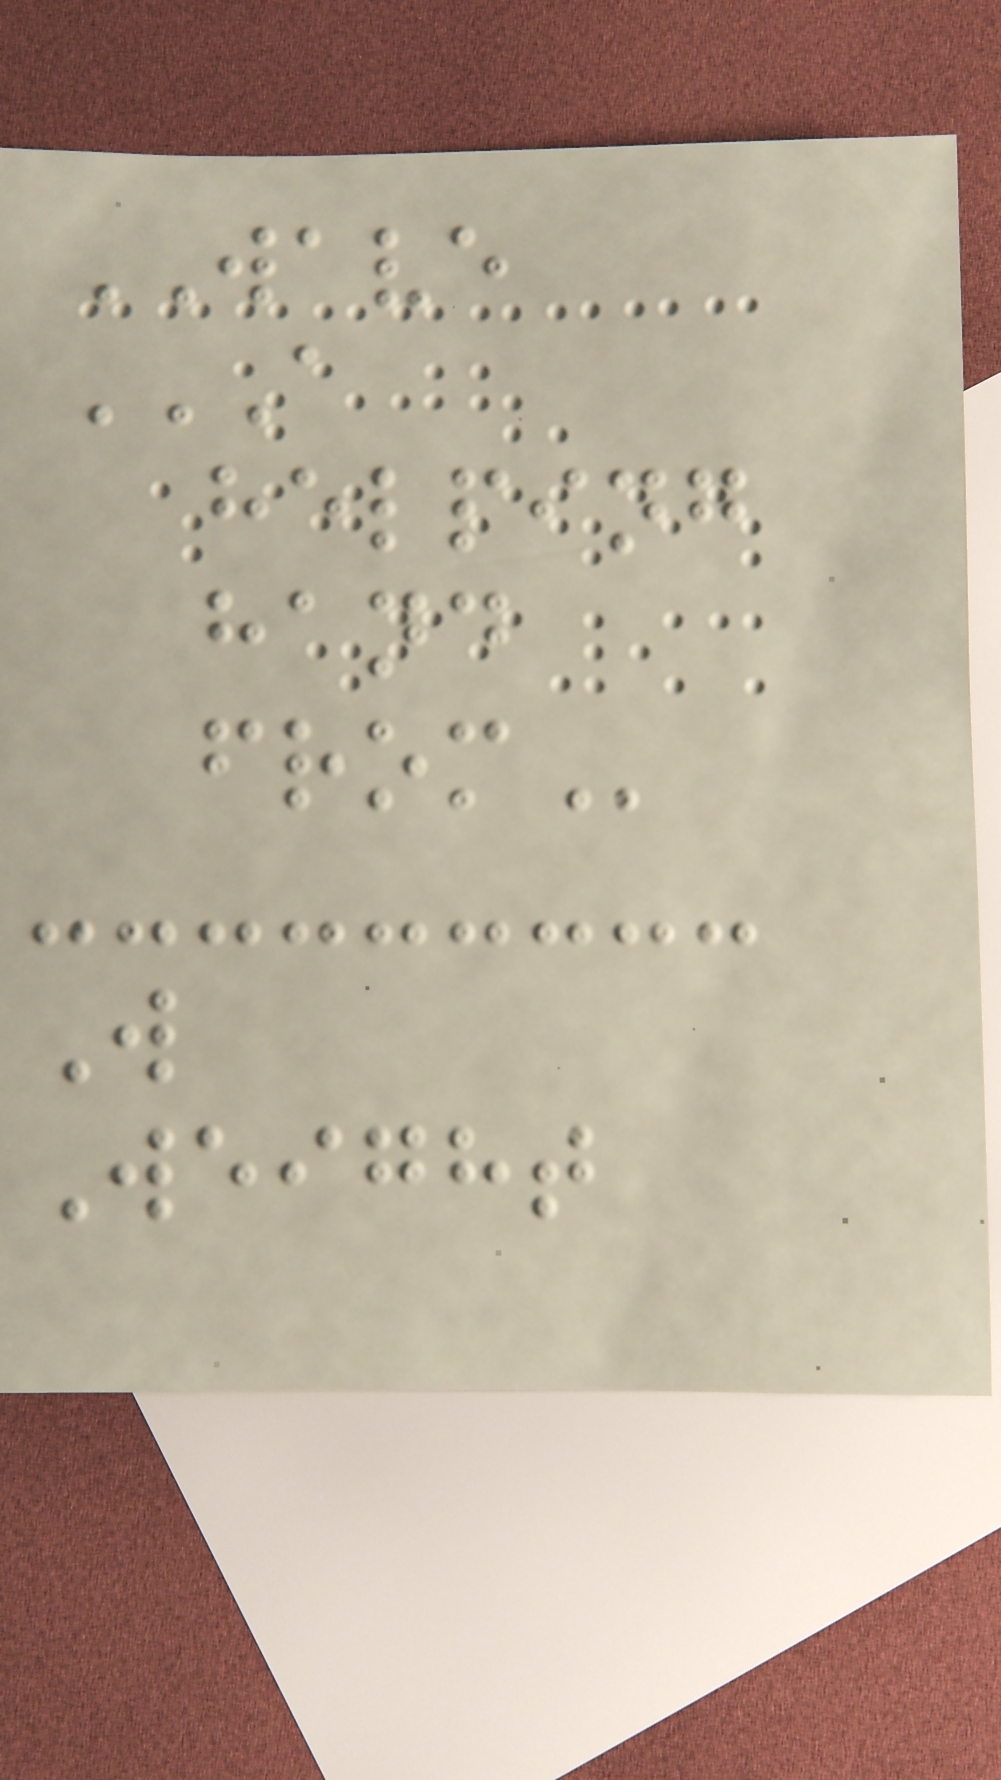WAVE
A
HELPING
HAND
FROM
W
Weight
